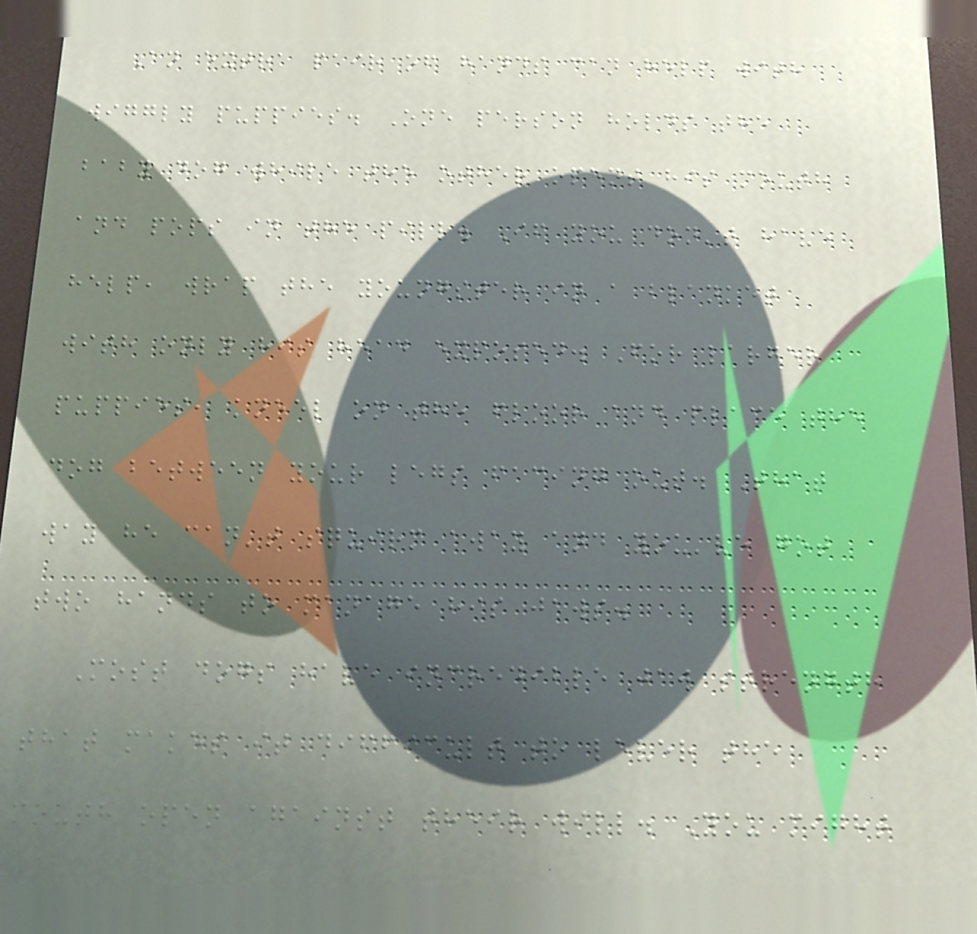An extra pair of hands can help with
wiggly puppies. One person holds the
baby dog while the other opens his mouth
and pops in the pill. If you don't have
help, wrap the youngster in a blanket
with only his head exposed. For larger
puppies, kneel on the floor and place the
dog between your legs facing out. That
way he can't squirm away and you've got
two hands to manage his jaws.
Most dogs have incredible jaw strength
that makes it difficult to lever the
mouth open against their will. You might
